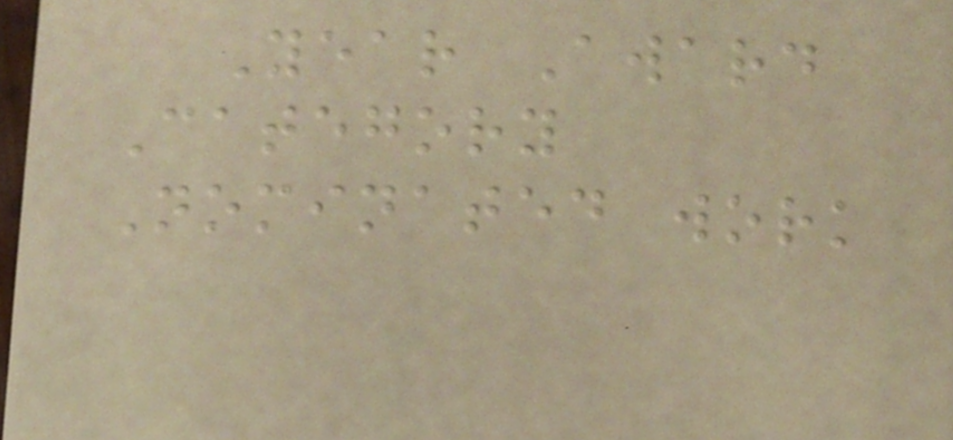Year Award
Category
Nominated work
